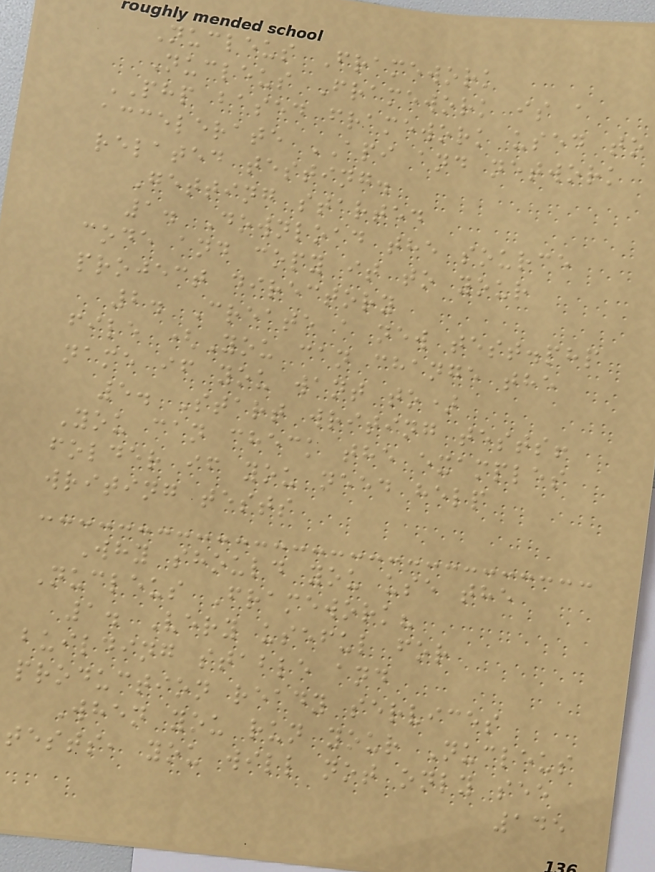Nucleus Framework
Nucleus Framework is a
PHP based framework used to
accelerate API and network
related testing.
Getting started
1. Download the source
code and copy it to your
project directory
2. Create a new test.php
file (You can change the
name if you want to)
5. Start writing tests!
You can check the examples
folder if you need help
writing tests
Why should you use the
Nucleus Framework?
1. Very useful for
building stable and
production ready services
When you run your Nucleus
tests, you will not only see
145
